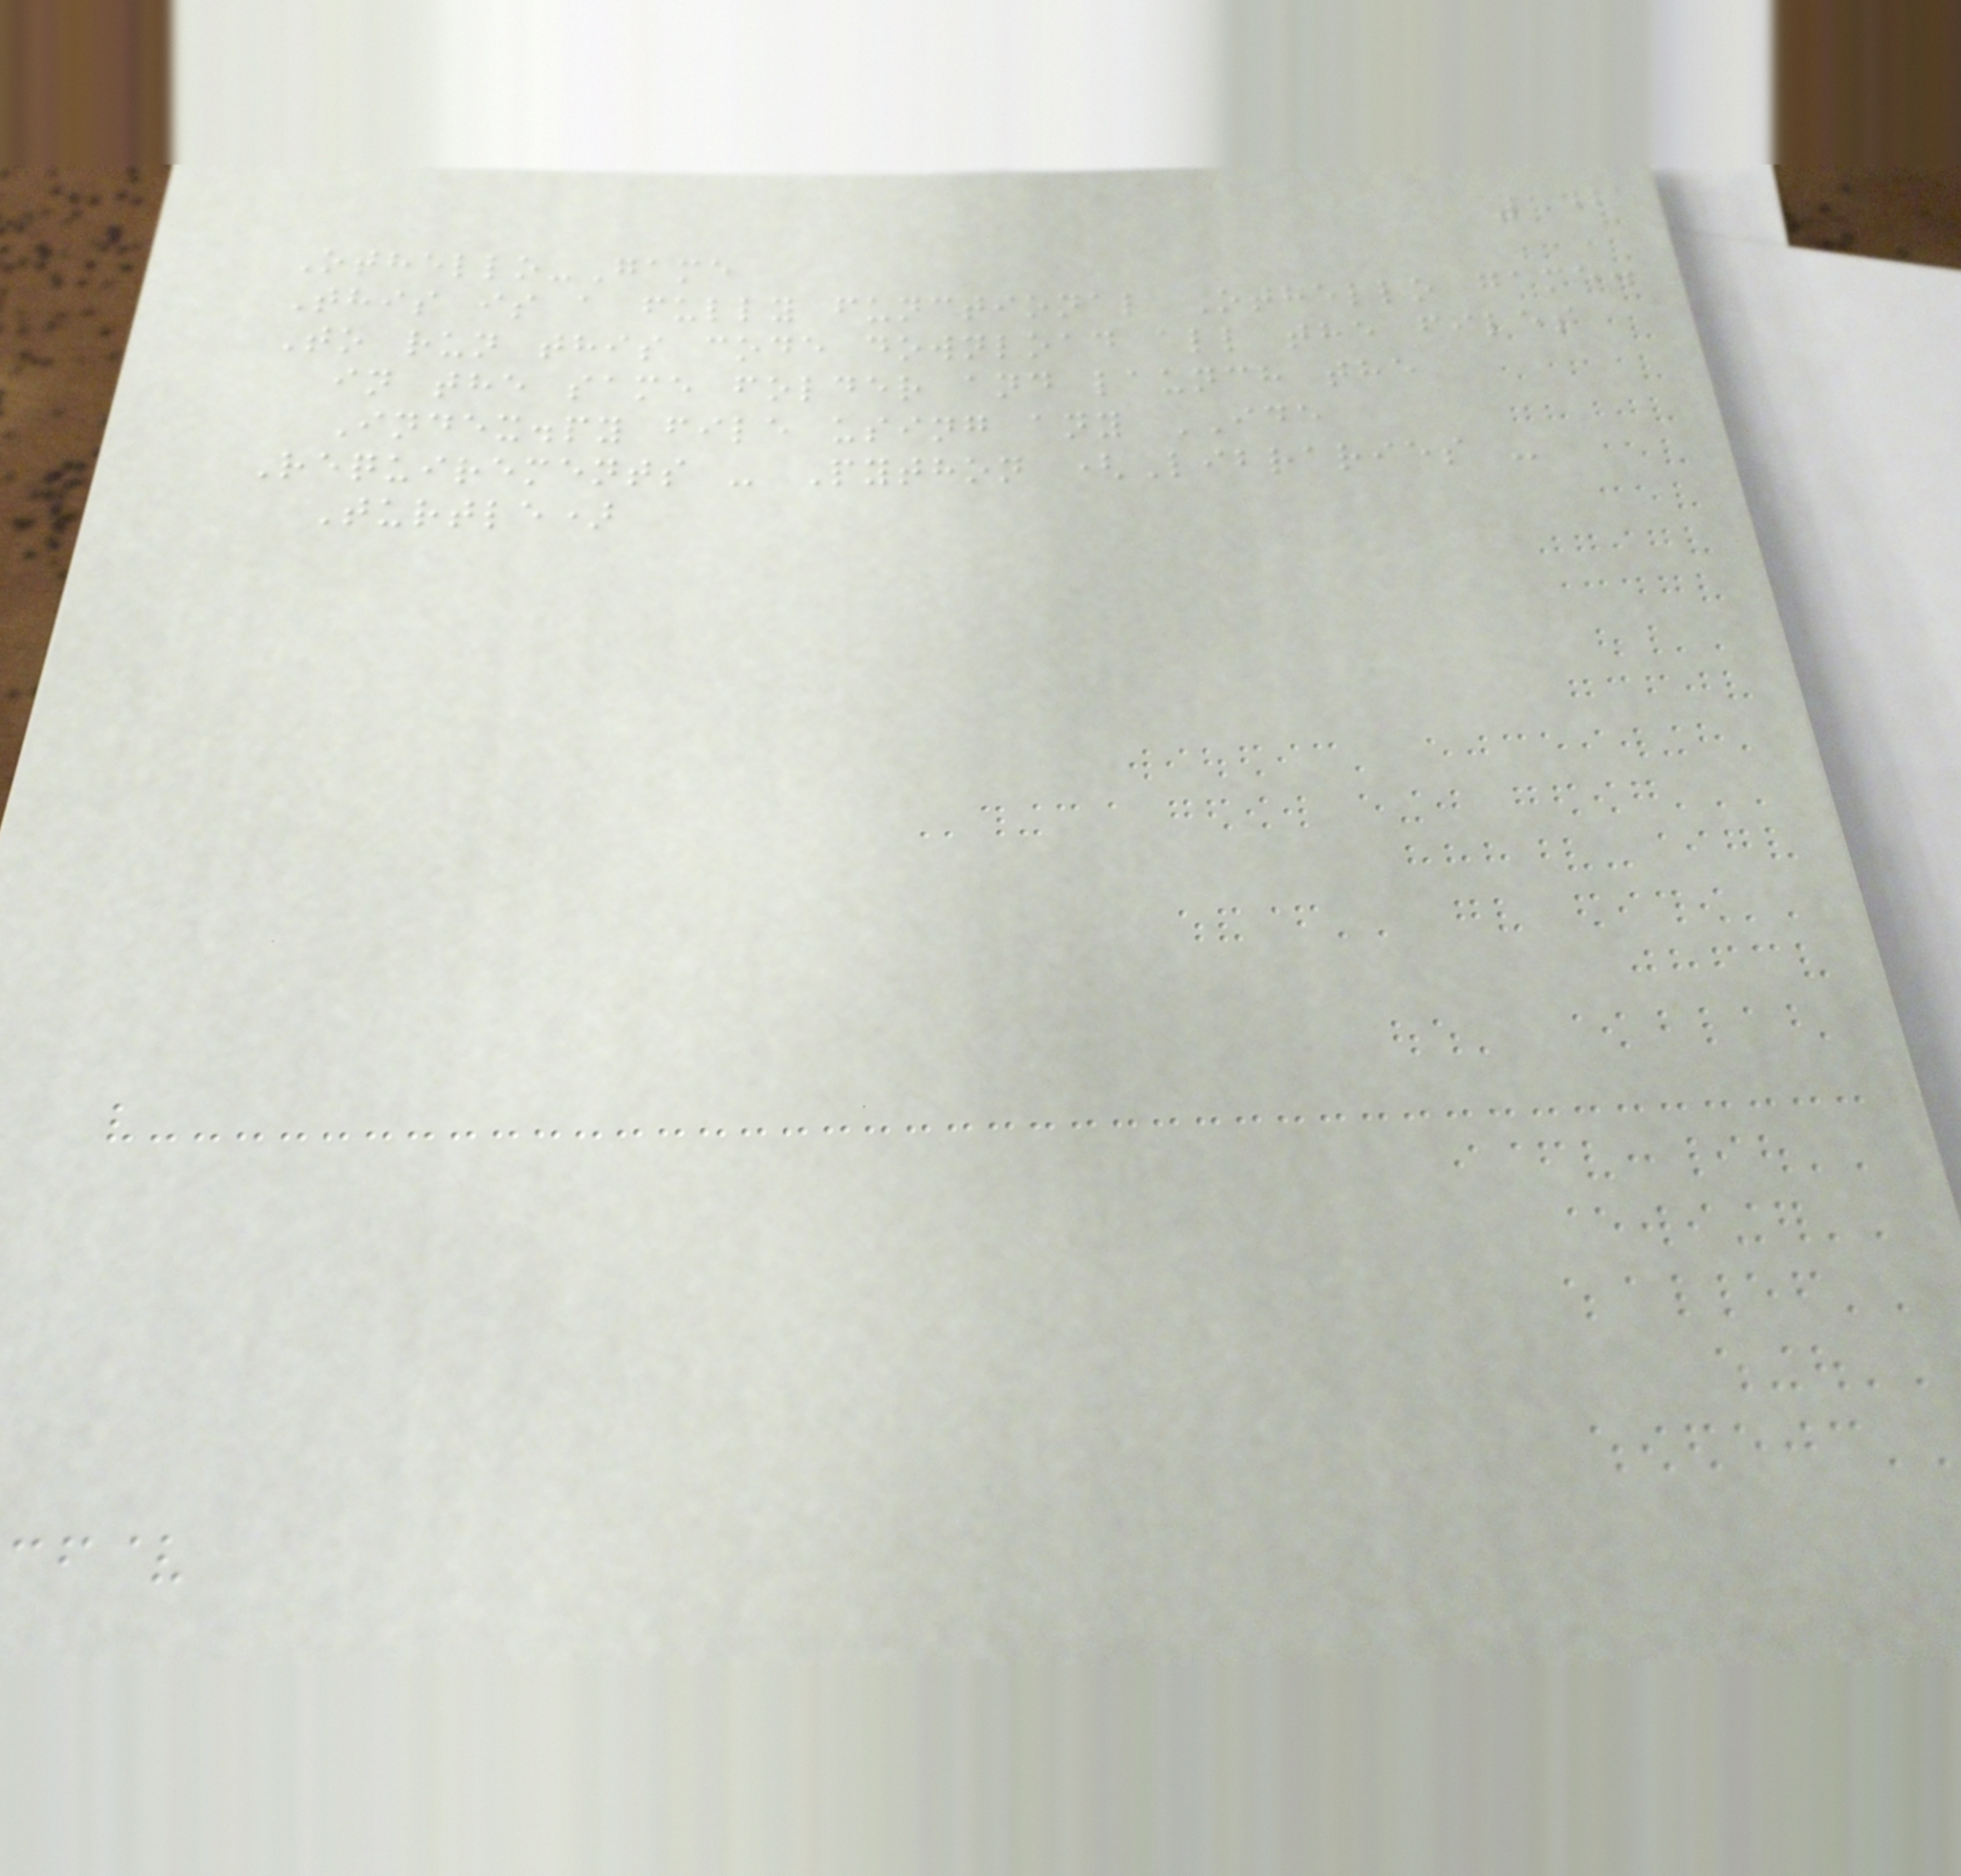142
Othello-Game
This is a fully functional Othello game.
To run this code download all the files
in the same folder and launch the
Index.py file using any IDE
Requirements - Python (Libraries -
Turtle)
